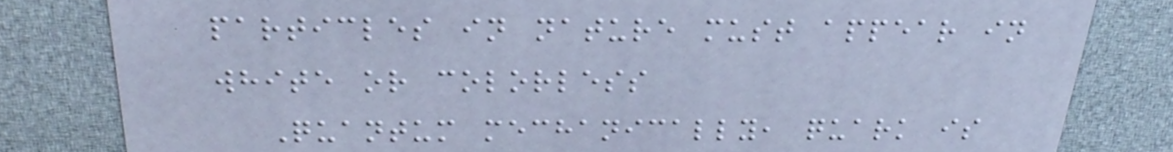particles in nature must appear in
white or colorless
Quantum mechanically, quark is
